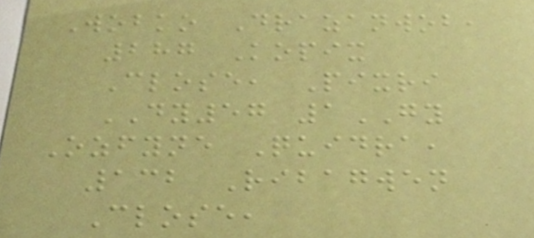Wobko Drazanwob,
287 Kopix
Close, Pixri
DY57 1GY
Ozfyne Quidra,
132 Ribagwen
Close,
